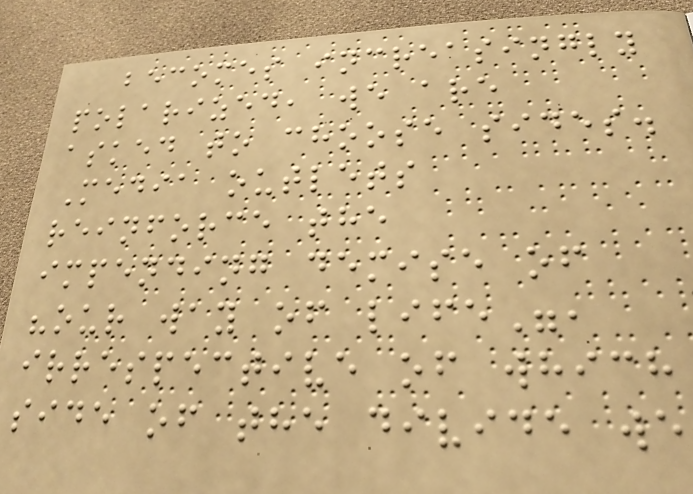becomes increasingly
polarized, we are
asked to choose sides.
Media outlets
reinforce the
impending demise of
"our way of life",
irrespective of which
side of the divide we
